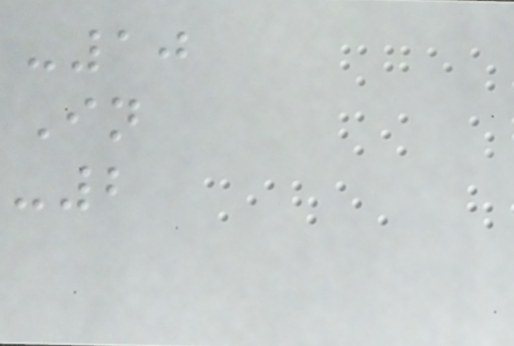-10
In
-2
